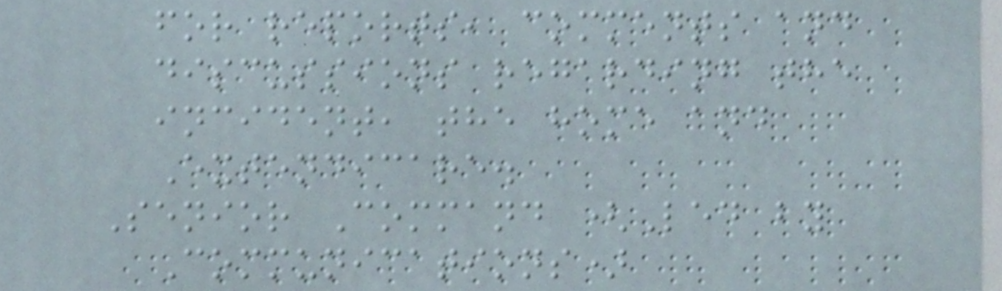for reports, comments and
discussions regarding the
incident, the home and
Extendicare.
Senior Command (Led by
Communications)
